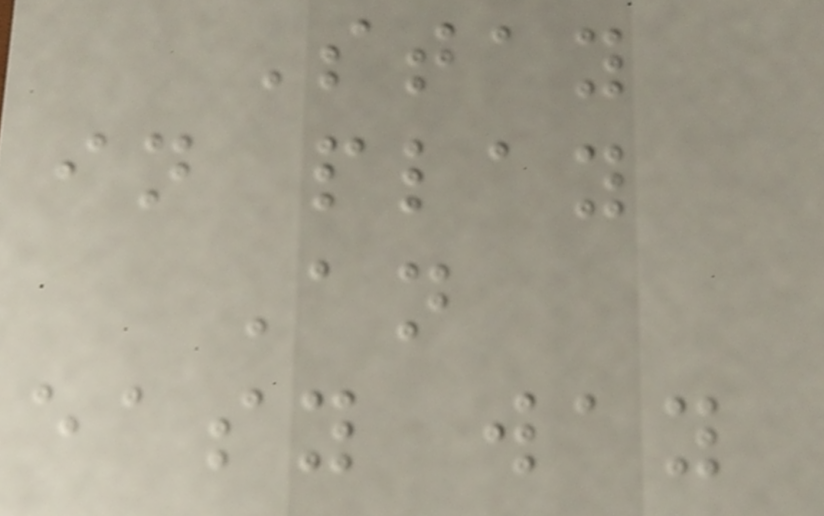Stay
in play
An
easy way
